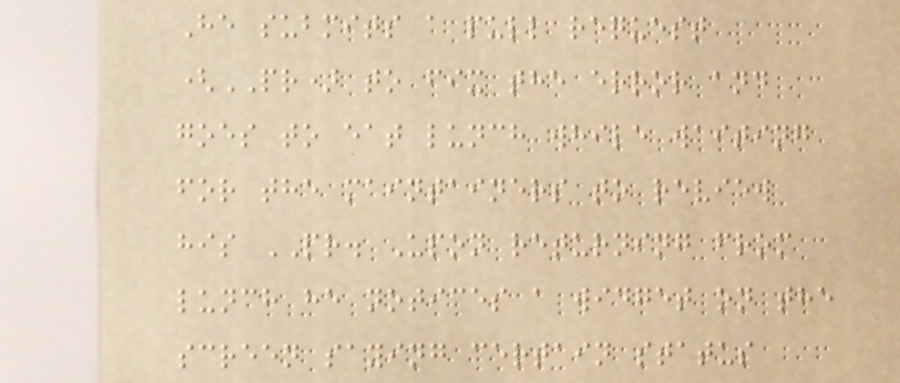He submits a pull request
(PR) to fix the error and
goes to eat lunch while waiting
for the maintainers to review
his PR. Upon returning from
lunch he notices a widget on the
screen saying certain status
